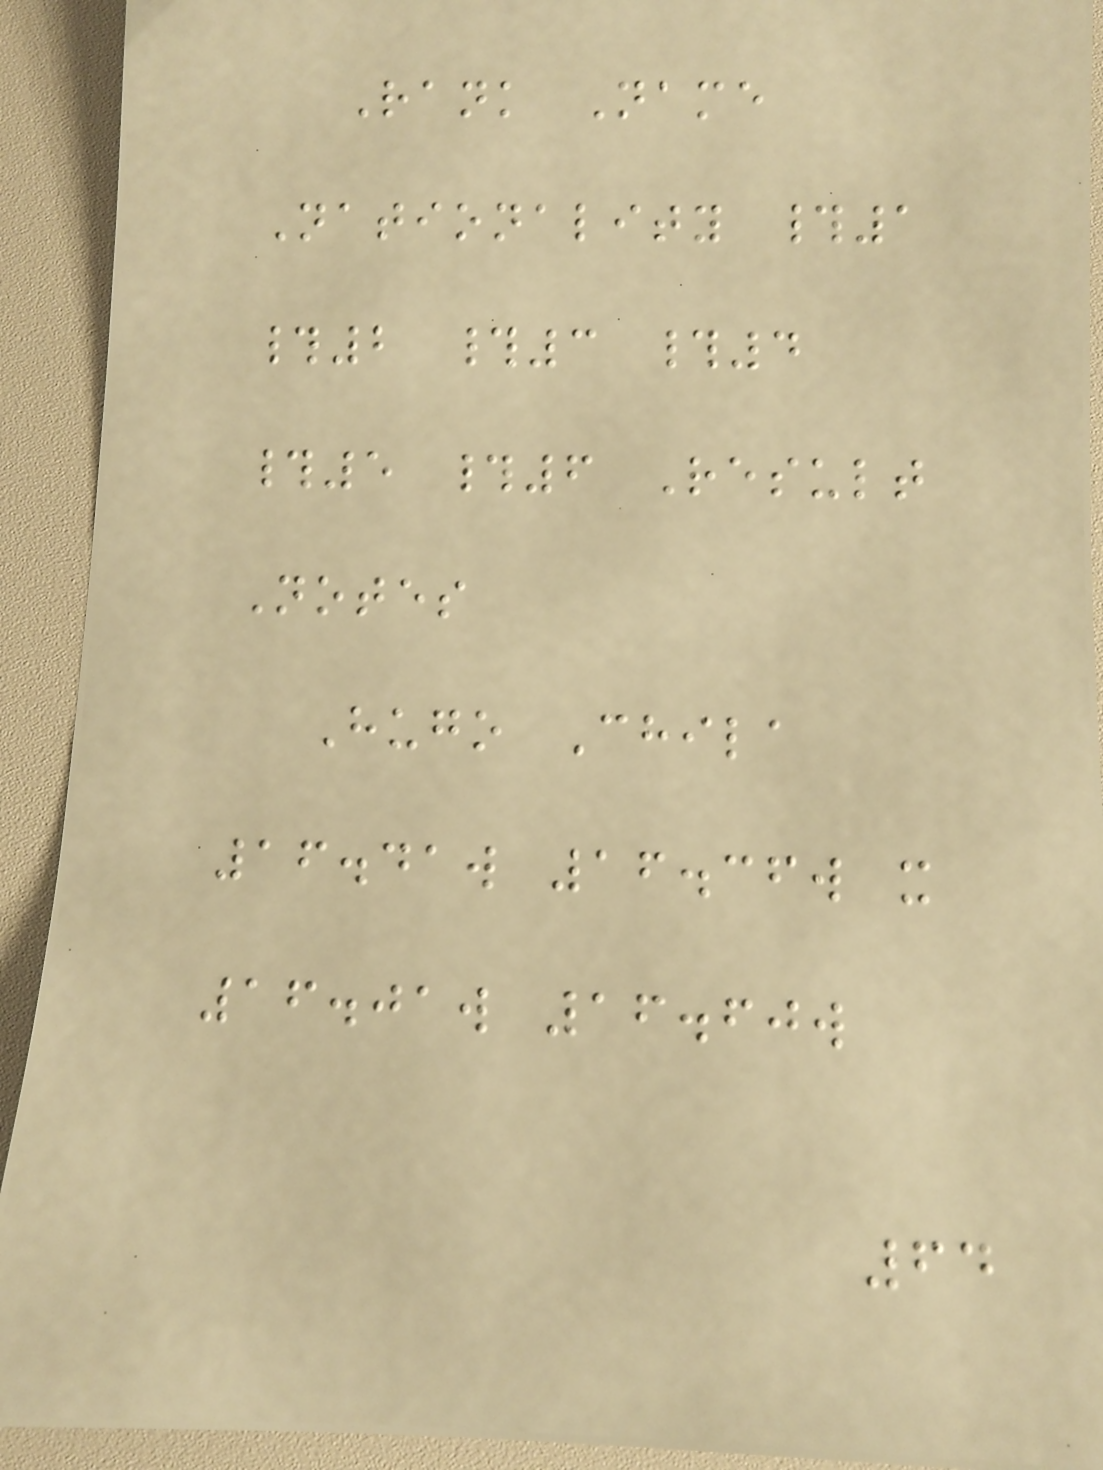Rank Name
Nationality #1
#2 #3 #4
#5 #6 Result
Notes
Hugo Chila
16.41w 16.36w x
16.01w 16.60w
64
